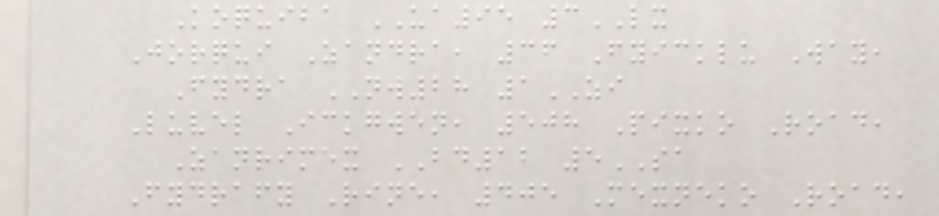Koquiba UA95 3LX
Jorqui Zandra, 36 Fyicklu Way,
Fydra NW28 1ZI
Luvel Ickgwen, 508 Pixko Road,
Zanrimex BD12 5SA
Fydrafy Rine, 405 Mexneko Road,
